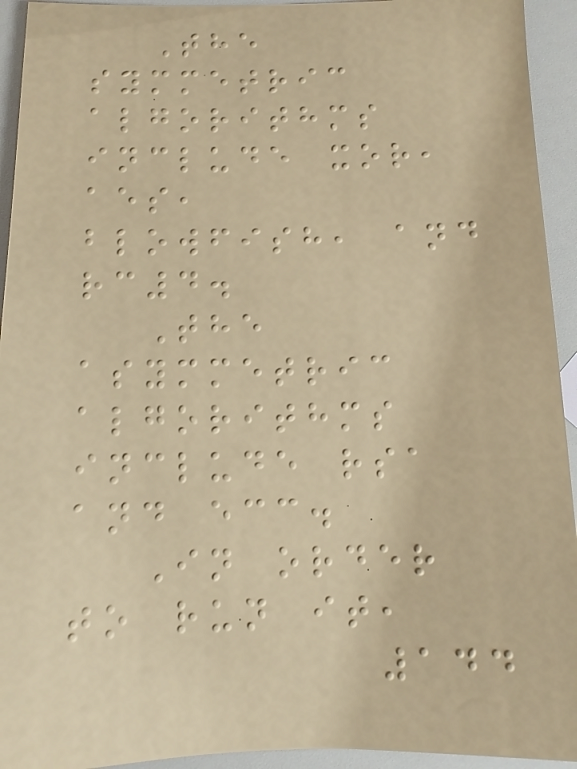The
symmetric
algorithms
include xor,
aes,
blowfish, and
rc4.
The
asymmetric
algorithms
include rsa
and ecc.
In order
to run it,
144
